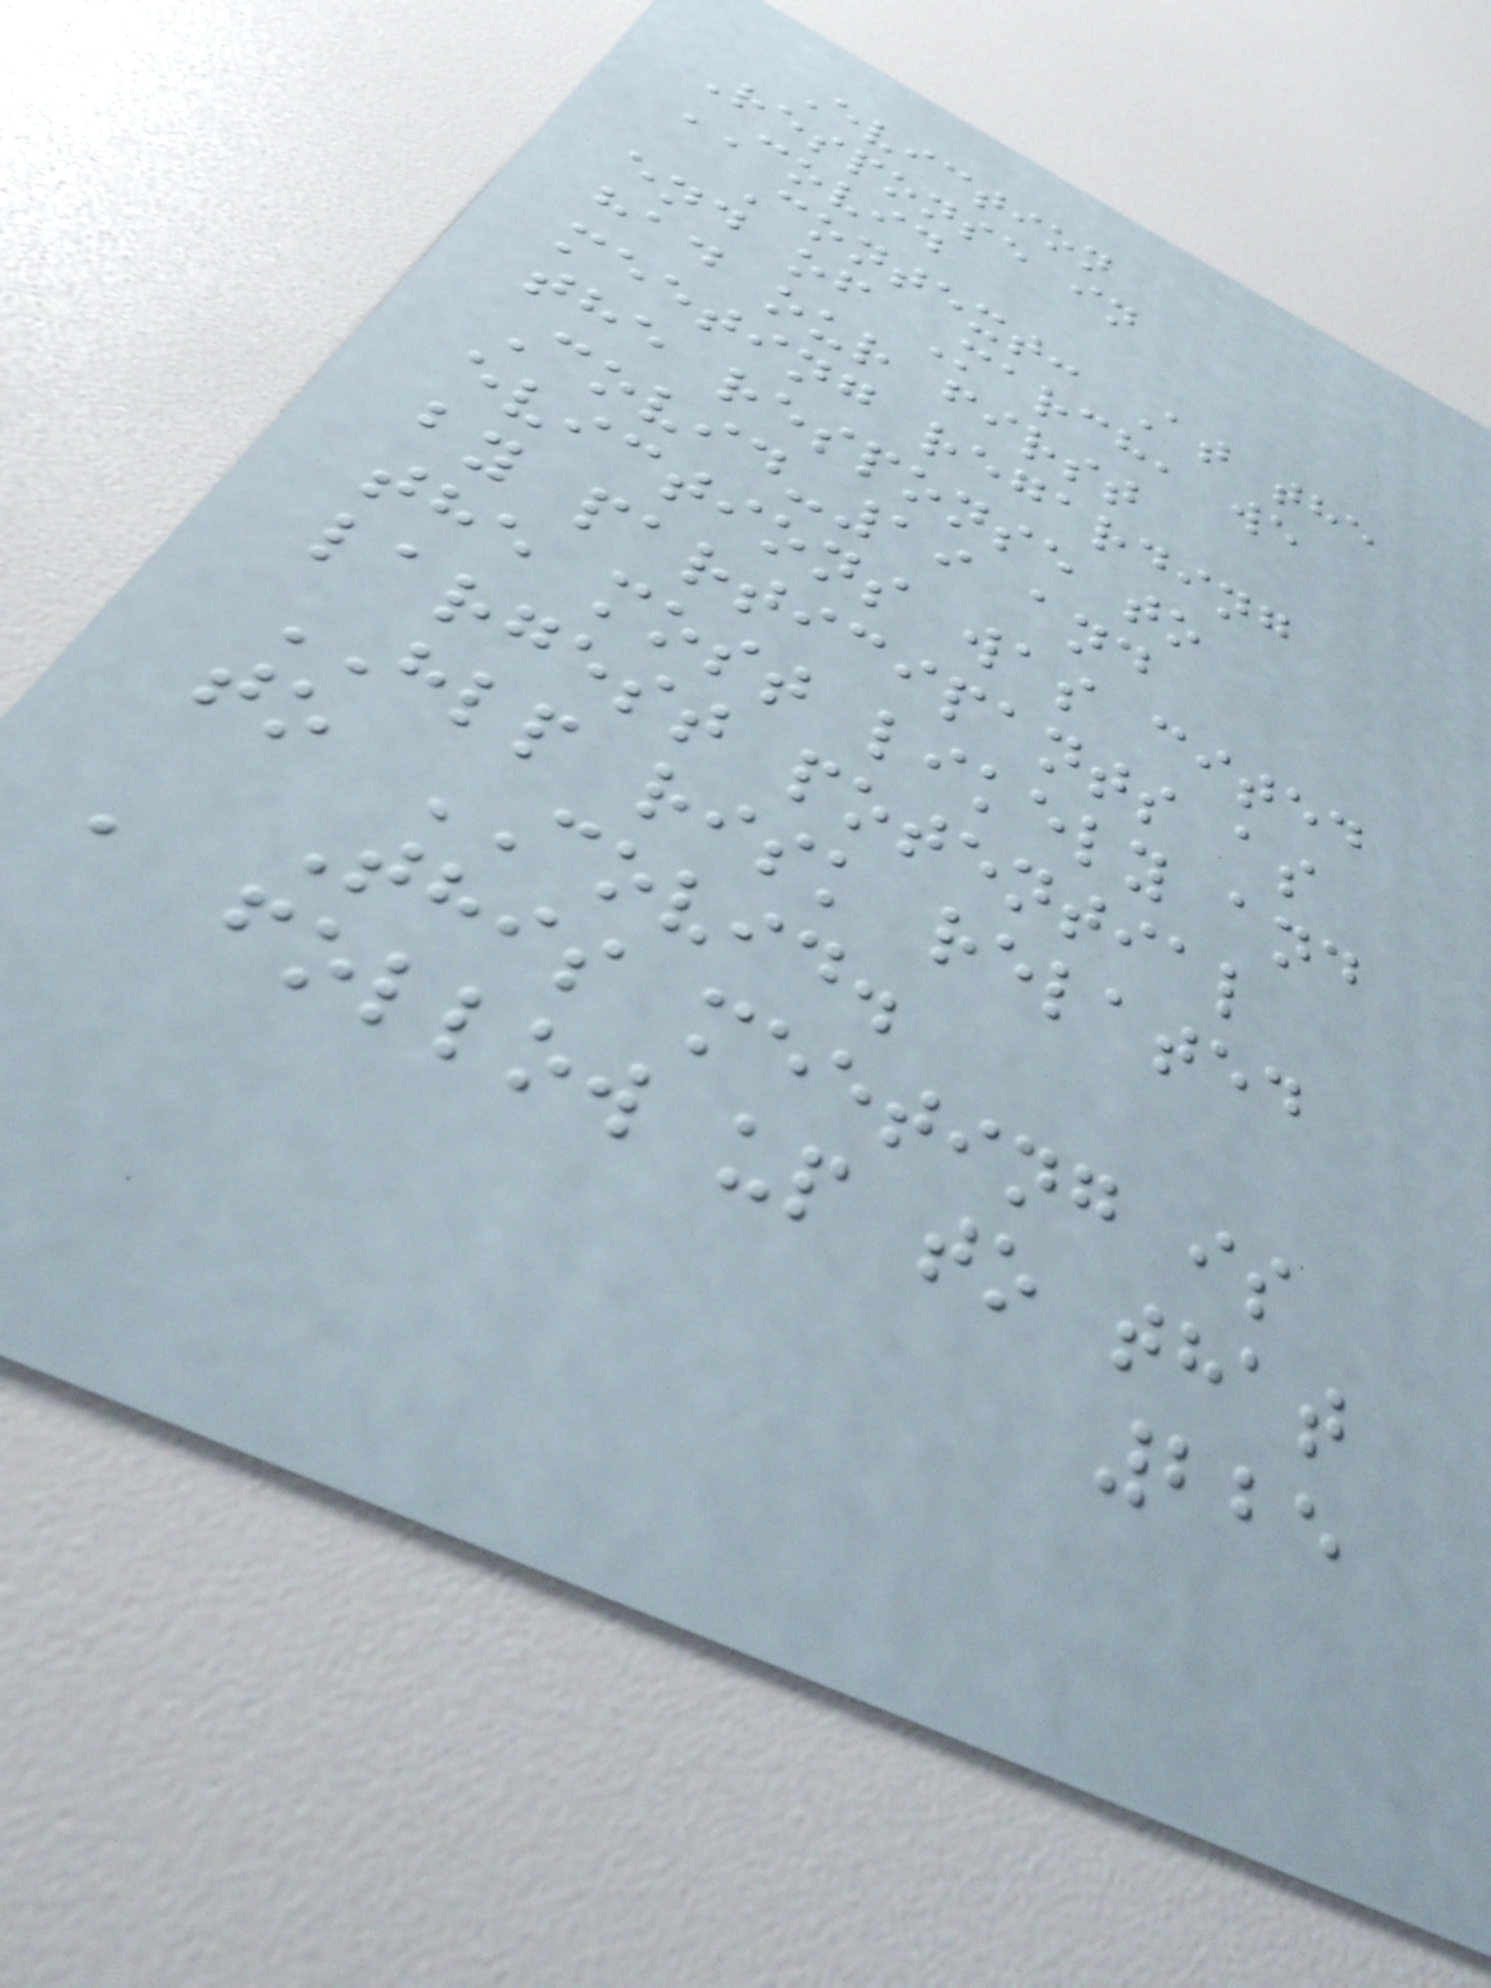Eviction
Response in
COVID
Context: At the
end of March, we
had our first
meeting regarding
the response to
Covid-19 and
evictions was cited
by participants as
the most likely and
largest potential
HLP risk related
to COVID.
This meeting is
a follow up to that
225
